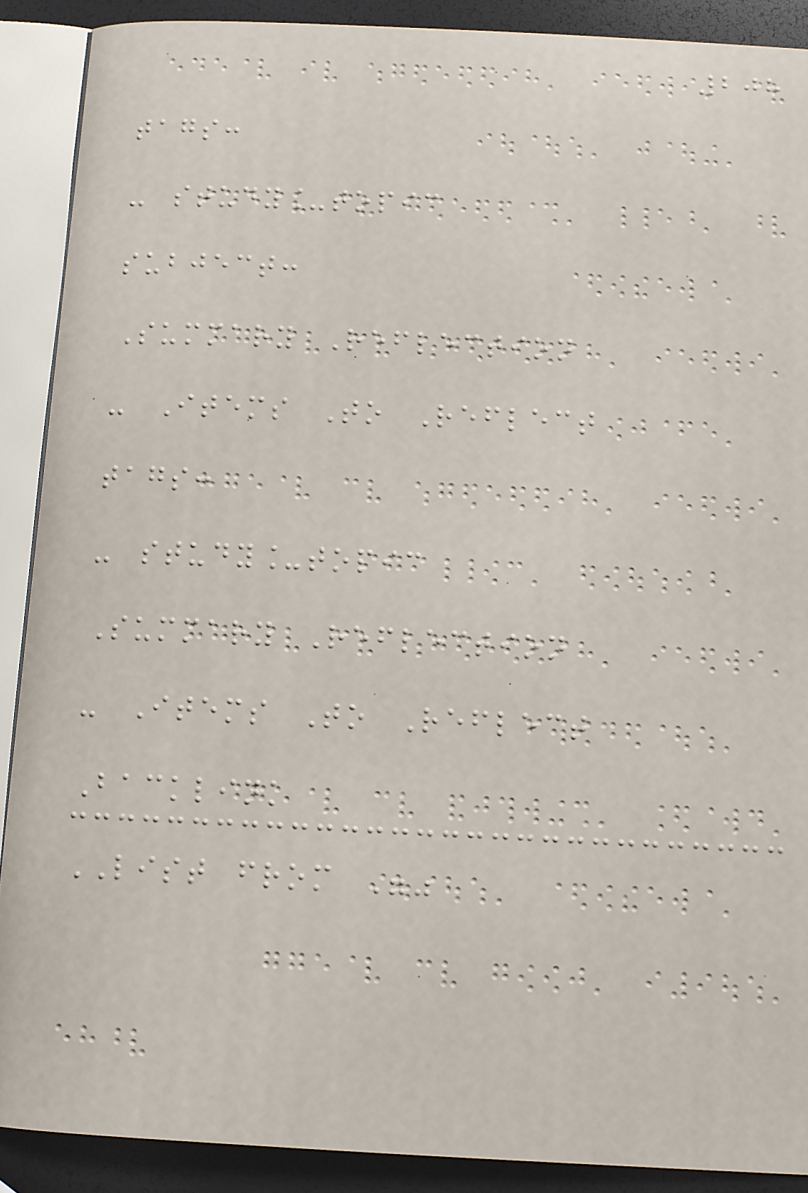208
tags:
- study_topic
subject:
Summary Reflection
- Items To Reflect
tags:
- study_topic
Summary Reflection
- Items To Reflect
Backlink
LIST from ""
